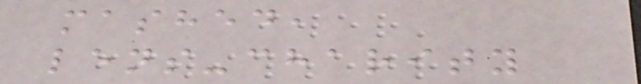mashed,
lens-charity
